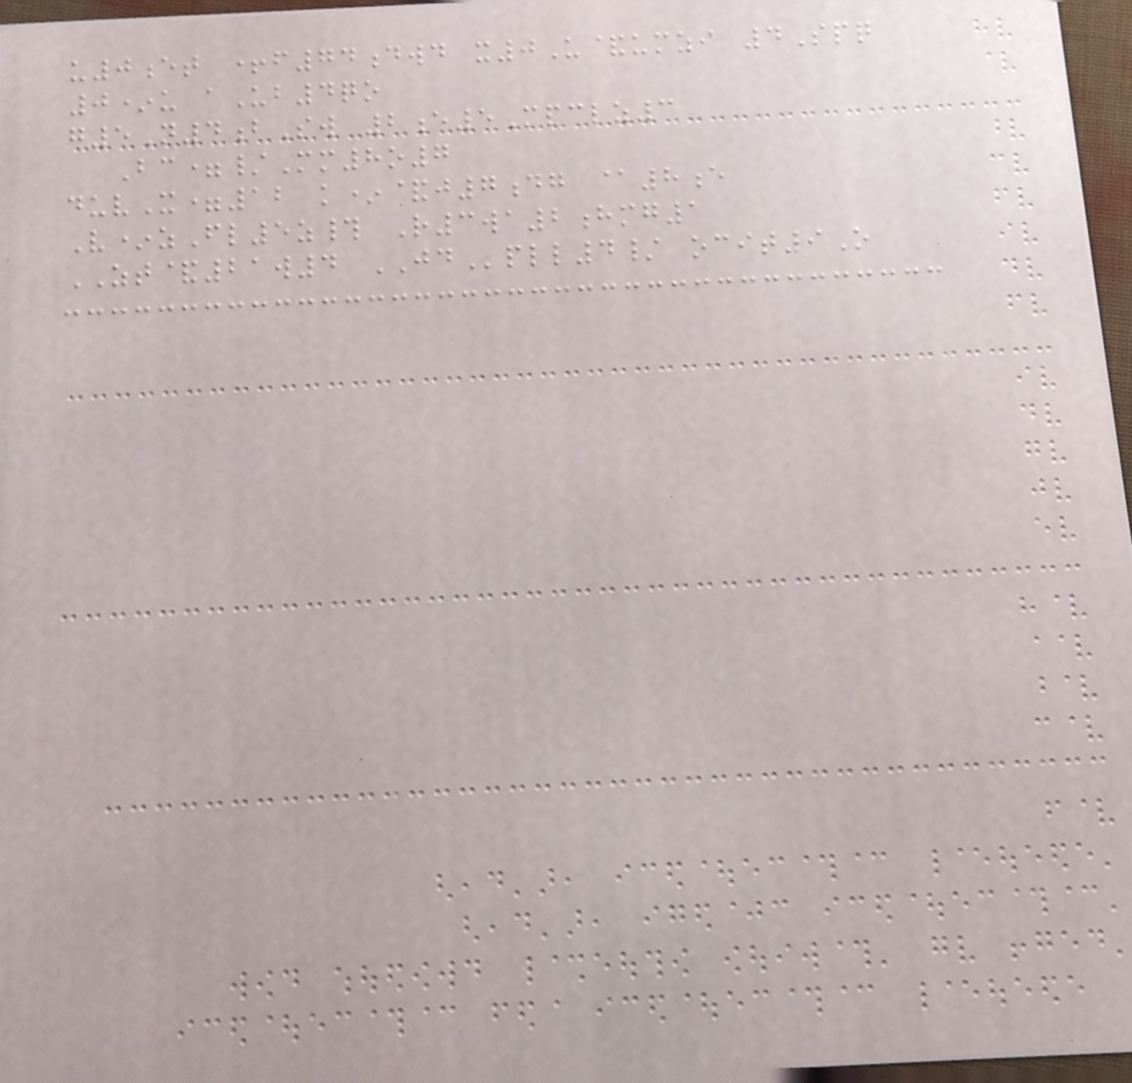u0et +f74dwd x0U&umzi 4Spq
0*u aUb4qo
g5N4bSw 2e5Mpclz3
Bc=/Mm8o7
duvX=12 k*&j7dg @8e
V*zFl5z# R3wa2hmg1
ZT&21w4 JDpll4/ ocit9O
